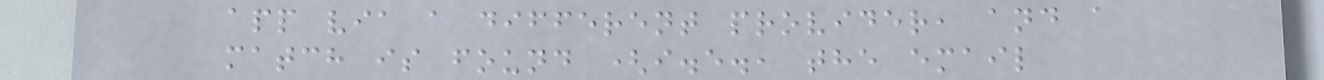app via a different provider, and a
match is found (i.e., the email
